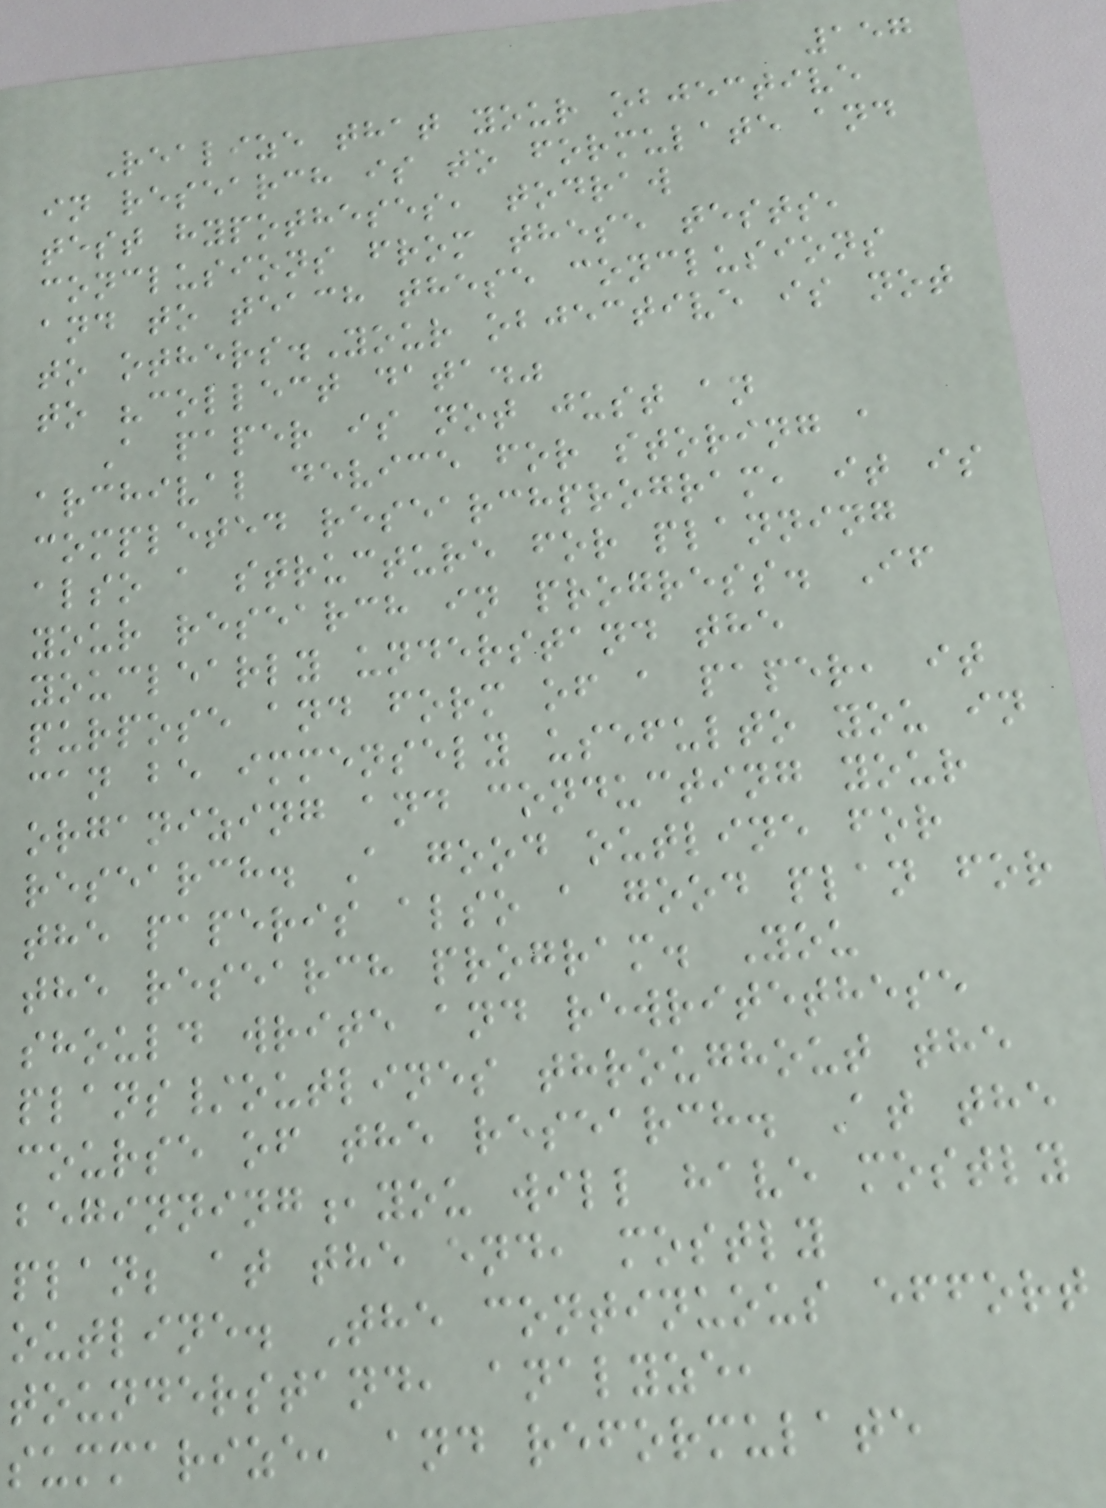157
Realize that your objective
in research is to formulate and
test hypotheses, todraw
conclusions from these tests,
and to teach these conclusions
to others.Your objective is not
to "collect data."
A paper is not just an
archival device for storing a
completed researchprogram, it is
also a structure for planning
your research in progress. If
youclearly understand the
purpose and form of a paper, it
can be immensely usefulto you in
organizing and conducting your
research. A good outline for
the paperis also a good plan for
the research program. You
should write and rewritethese
plans/outlines throughout the
course of the research. At the
beginning,you will have mostly
plan; at the end, mostly
outline. The continuous effort
tounderstand, analyze,
summarize, and reformulate
